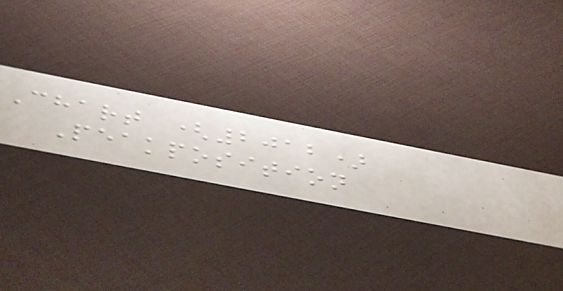Chart (2012)
Peakposition
